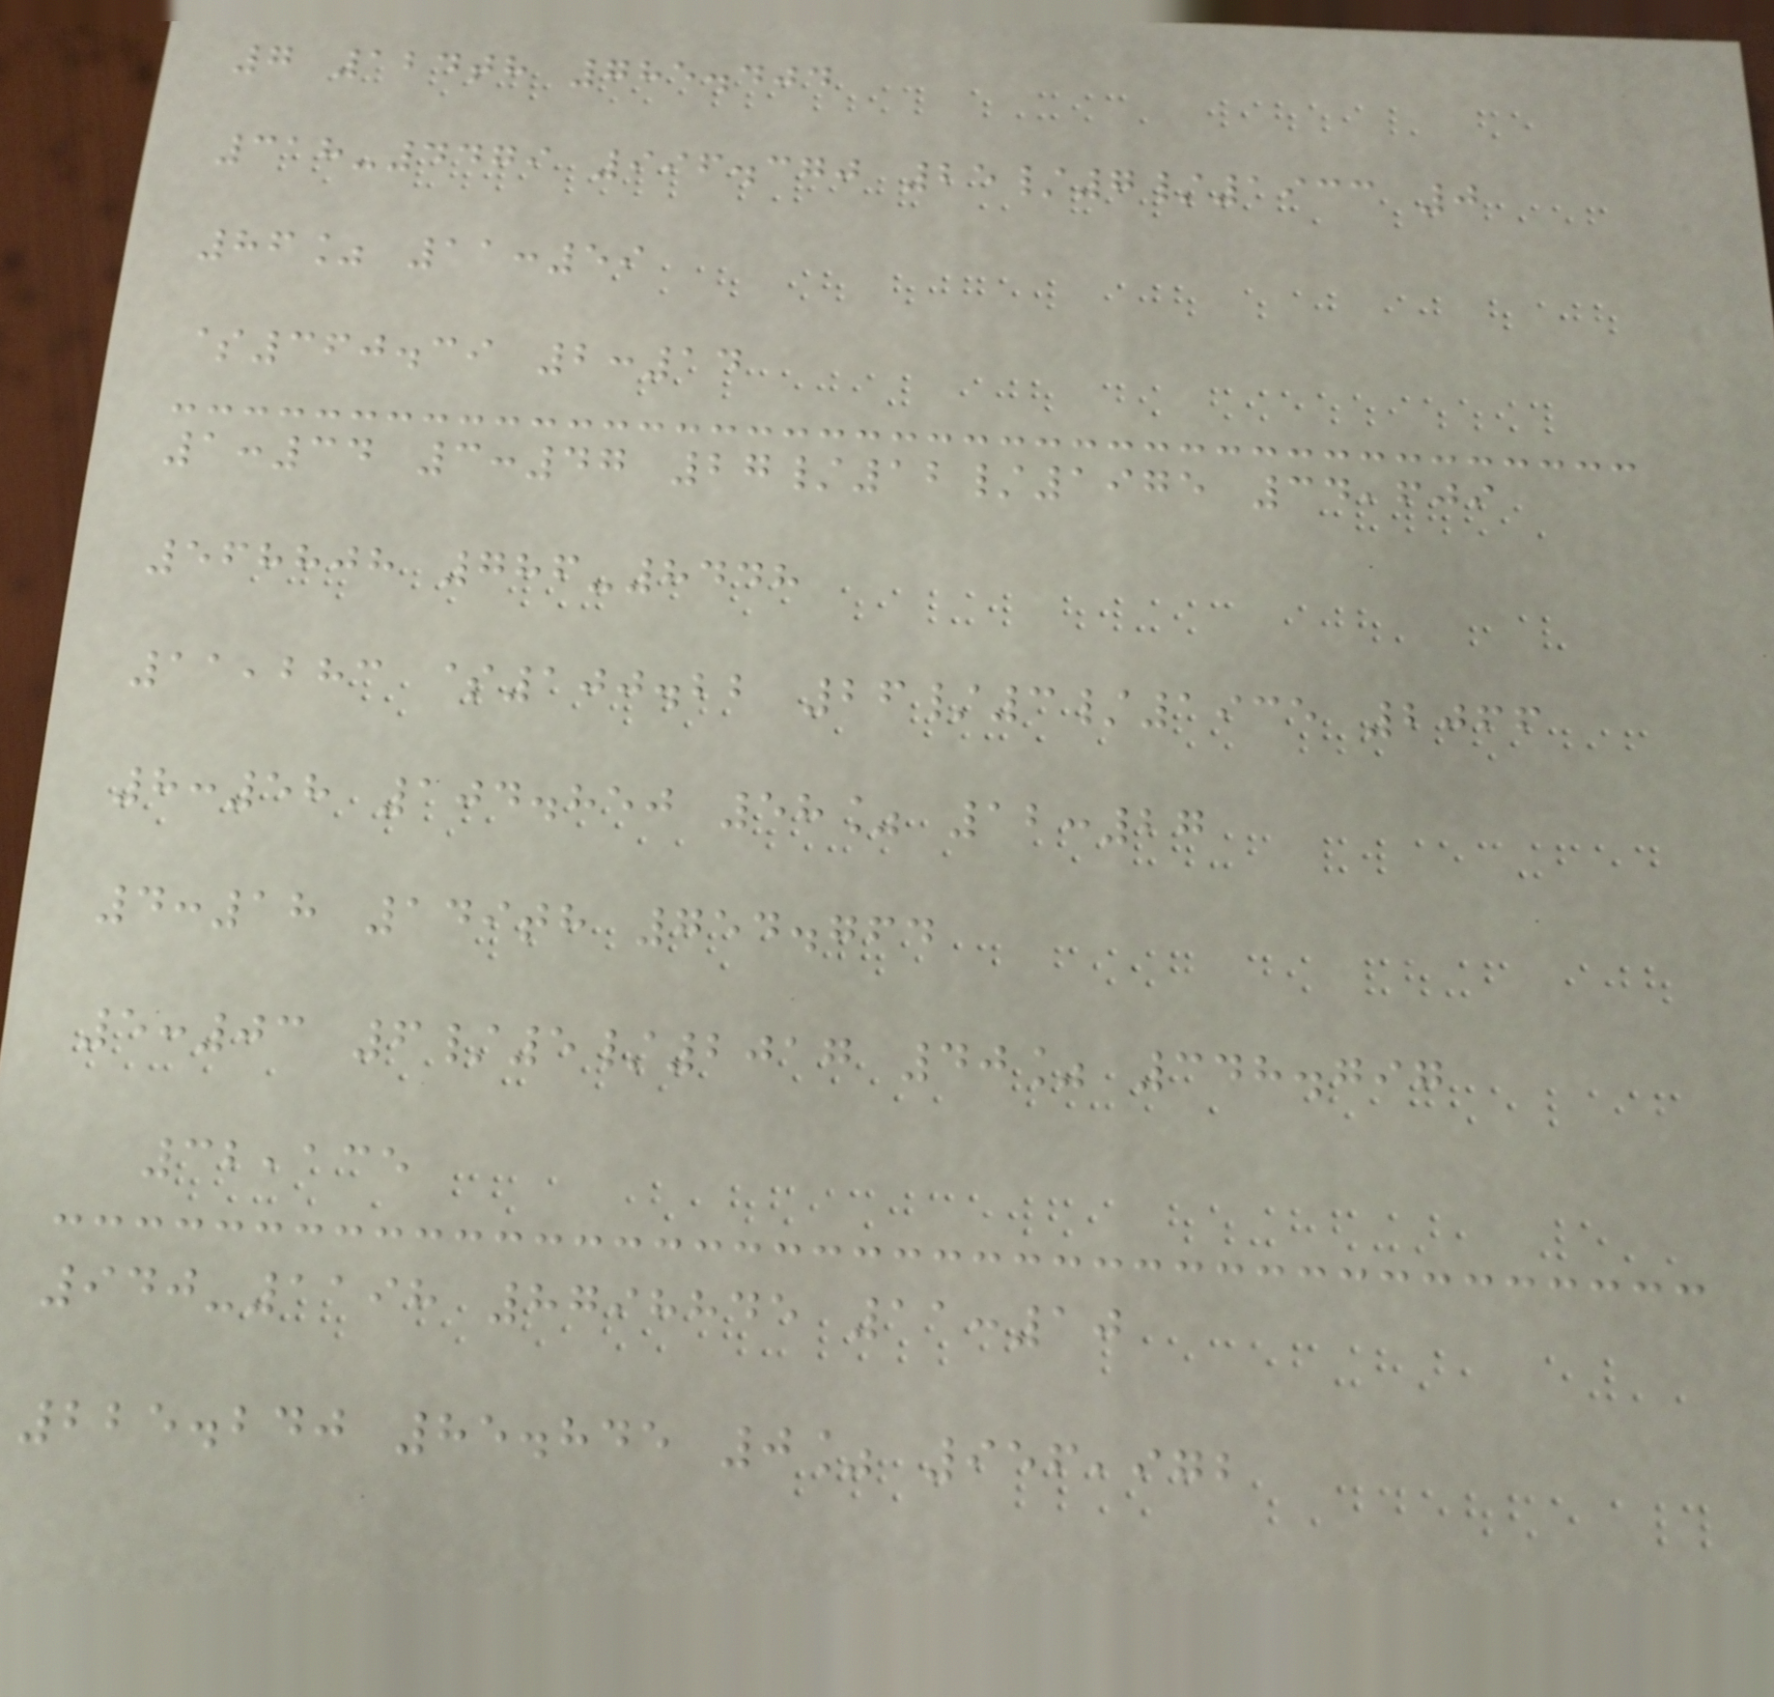7 124th 785.404
318-4479 996.370 25/7/1933 0
86% 11:59
$360.39 2:14
1:34 3:47 27/12/1975 34,609
568808 786-8448
11,283 $100.22 26/3/1935 2066
8:58 104.850 58% 12:27
4:18 149th 754.764
5:03 6/5/2017 40% 348.797
32,135
940-1198 8798845 11:10
225.240 85.845 0% 956,972
